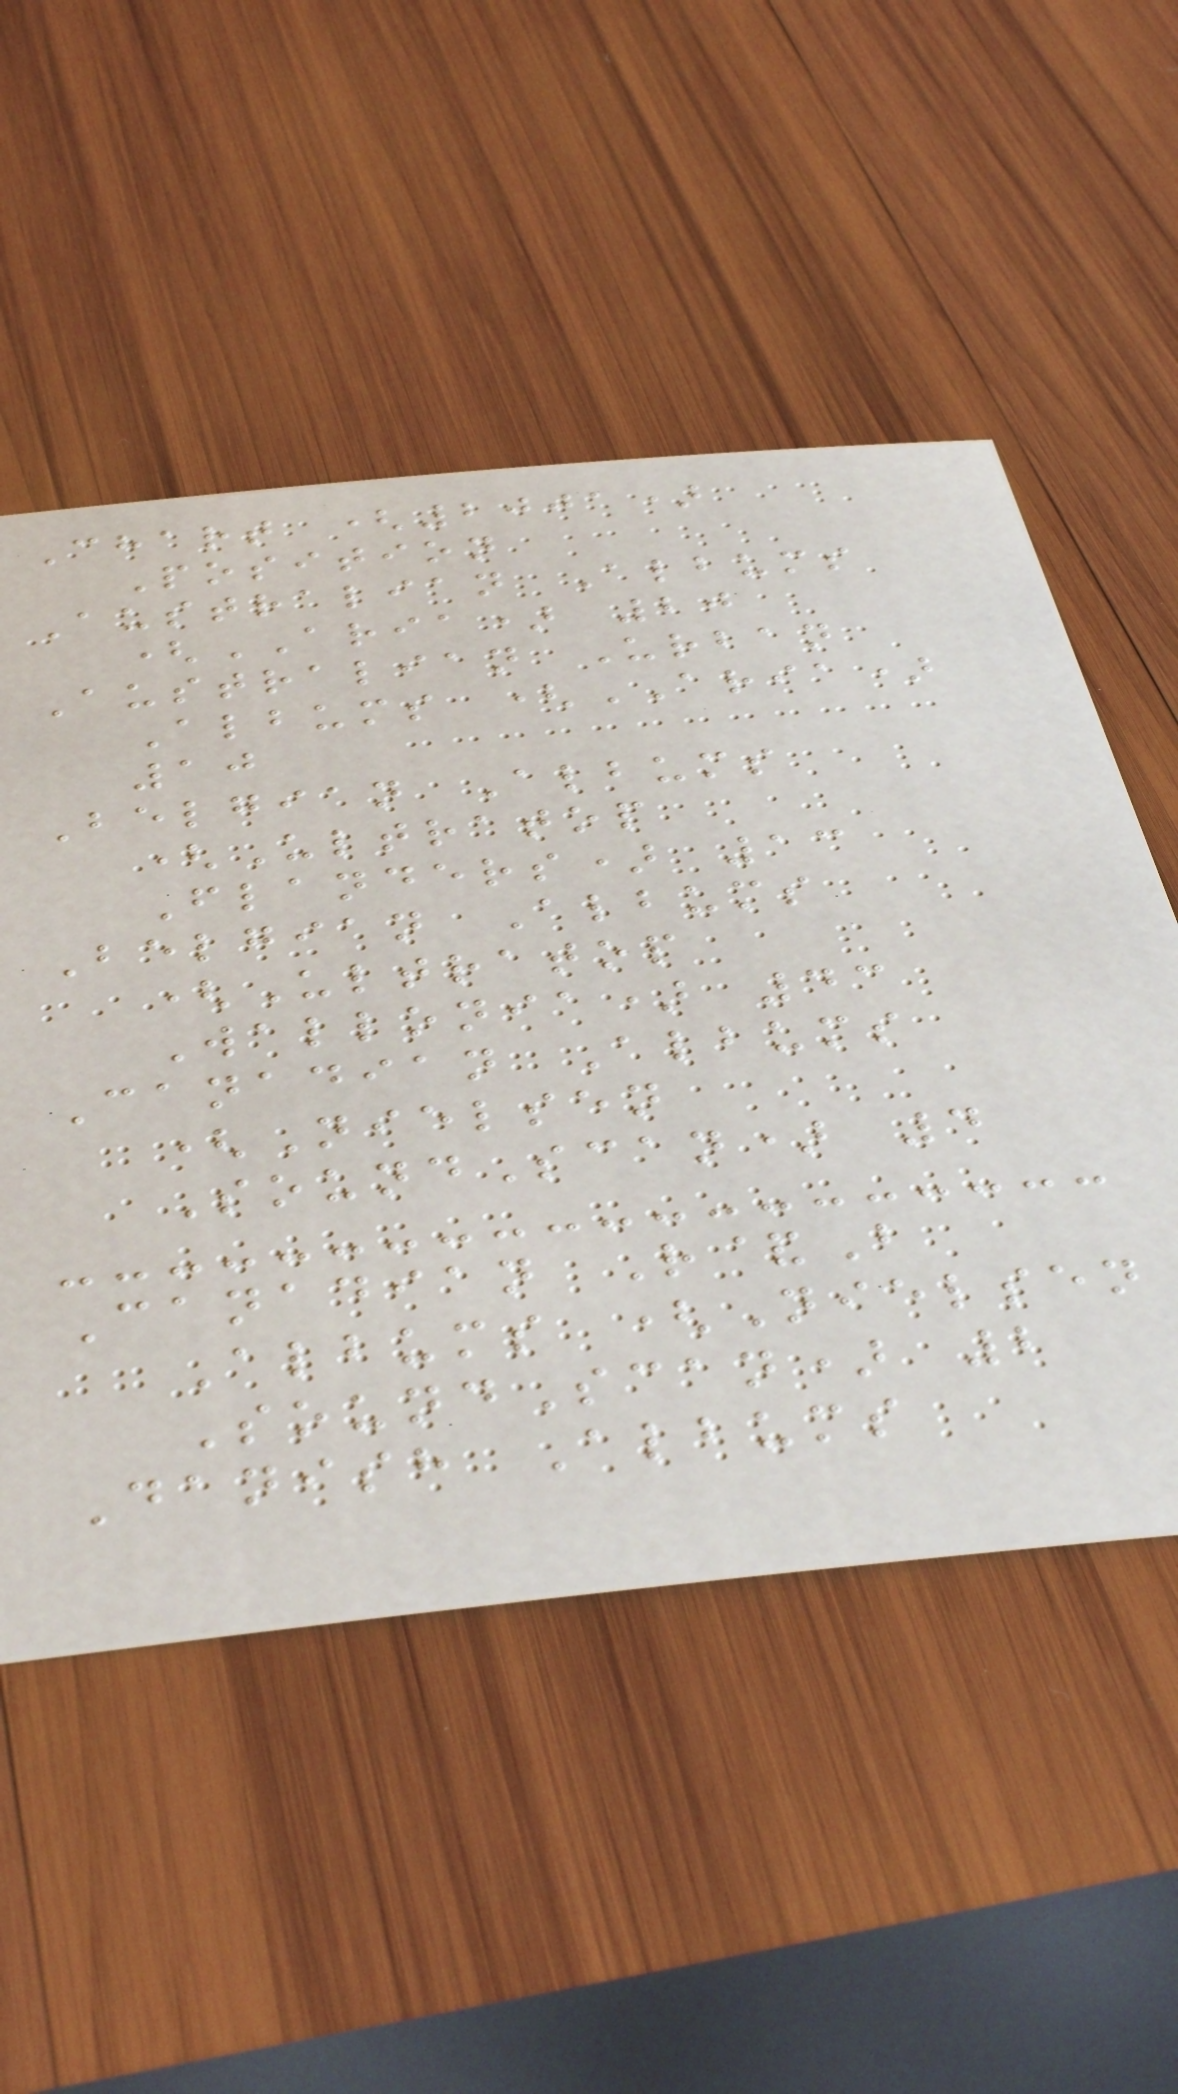Chart (2001)
Position
Australian Albums
(ARIA) 20
Australian Urban
Albums (ARIA)
10
Belgian Albums
(Ultratop
Flanders) 13
Belgian Albums
(Ultratop
Wallonia) 43
Canadian Albums
(Nielsen
SoundScan) 4
Canadian R&B
Albums (Nielsen
SoundScan) 2
Danish Albums
